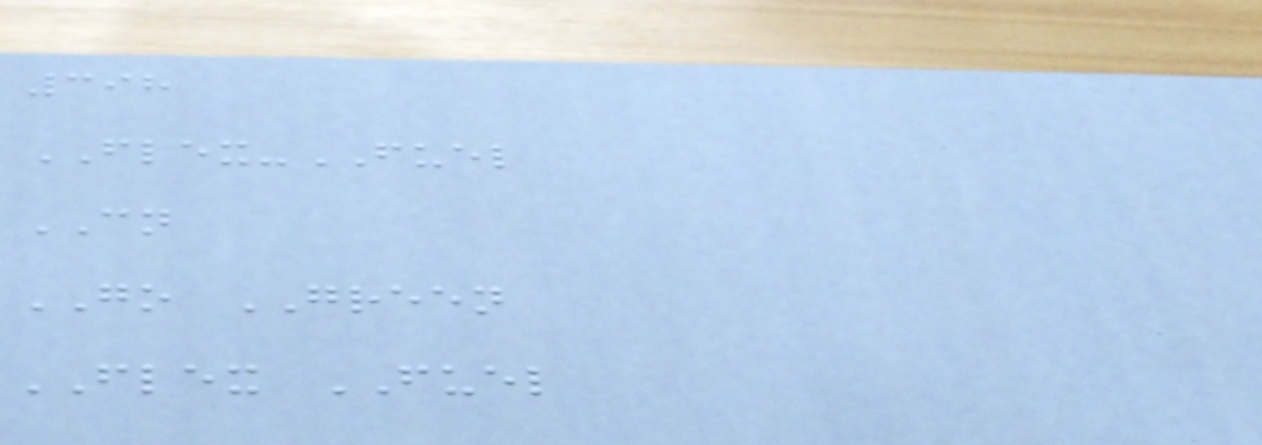398
FLEX-FUEL
CN
GO GREEN
FLEX FUEL
